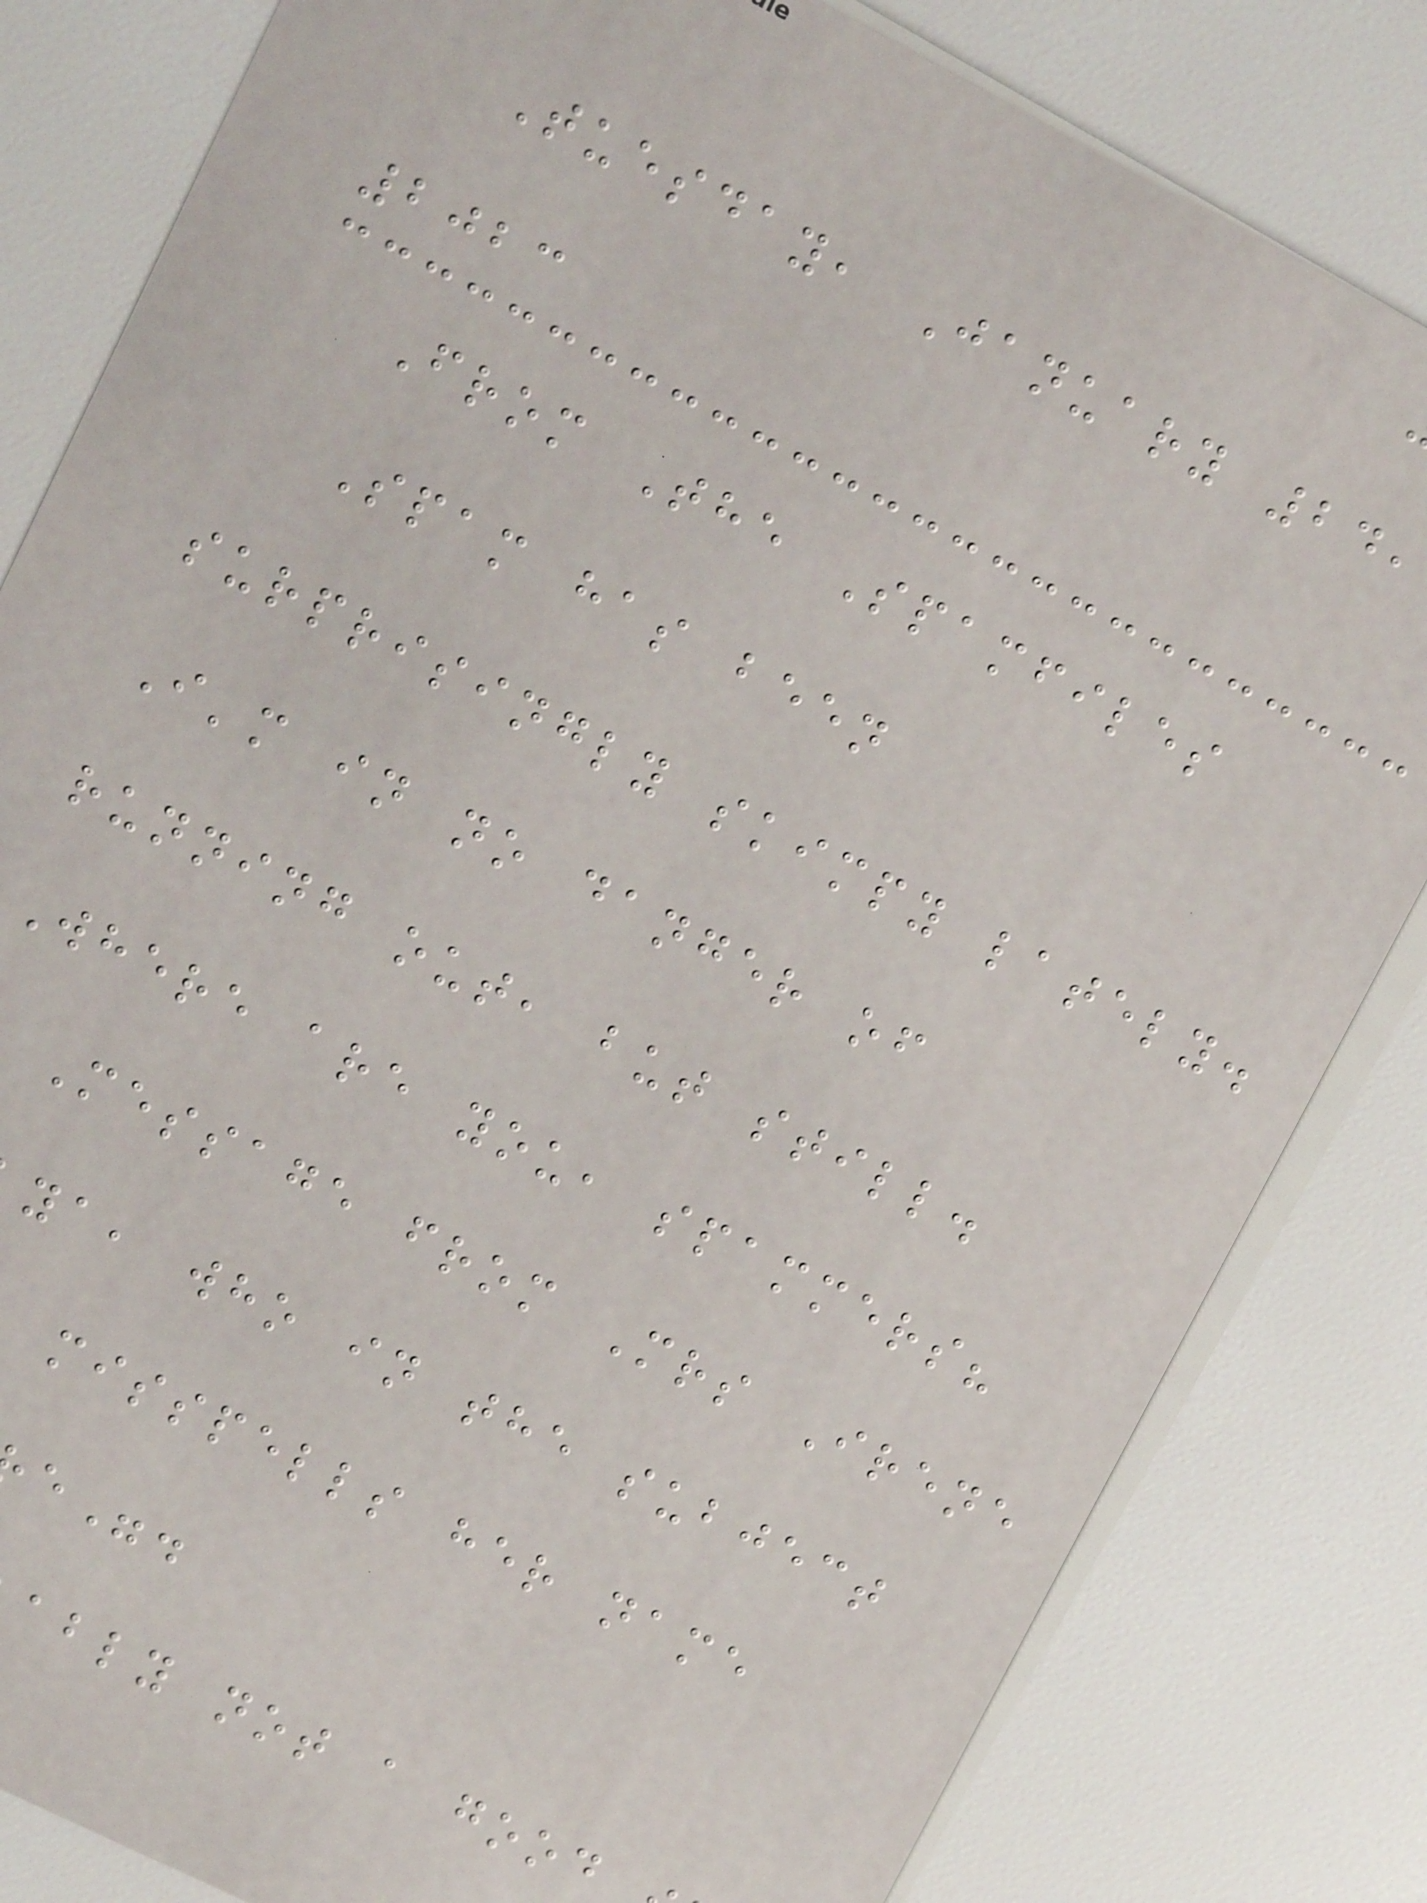Tuesday, January 24,
2023
From The Spamfiles
Spam has been
surprisingly skimpy lately.
I'm in no danger of
running out, but still.
Where are you, spammers?
Message from Mrs Irene
ya, who in the subject
misspells her name
e".
ably not a good
